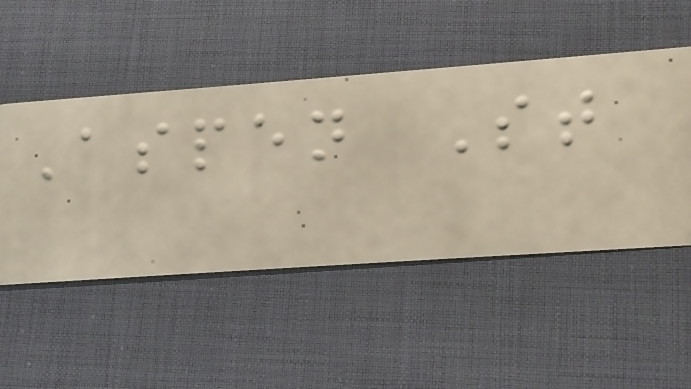Aspen St
